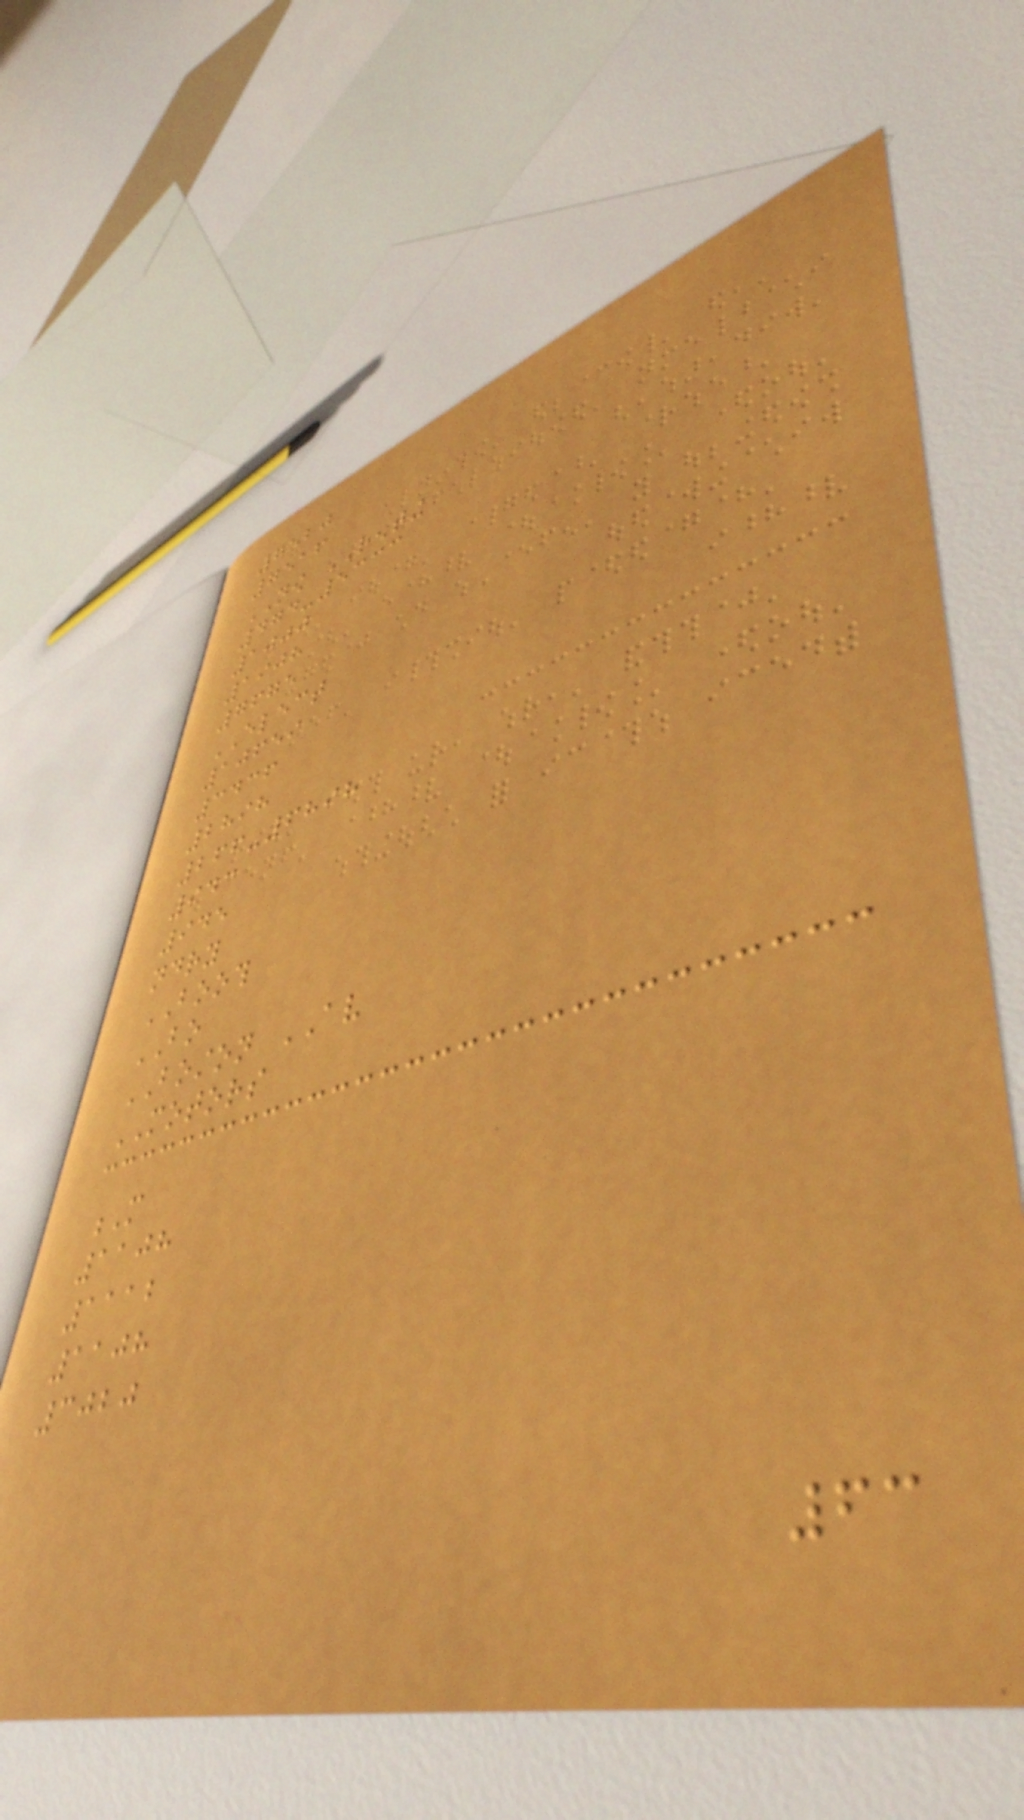7520
7516
NOW RENTING
474-5333
1000
1908
7675
ELECT
10659
3436
2898
266-6898
943
945
ndry
BOOTH
BO
BOSTON AV
MOTORS
M
1108
1112
1108
3020
63
